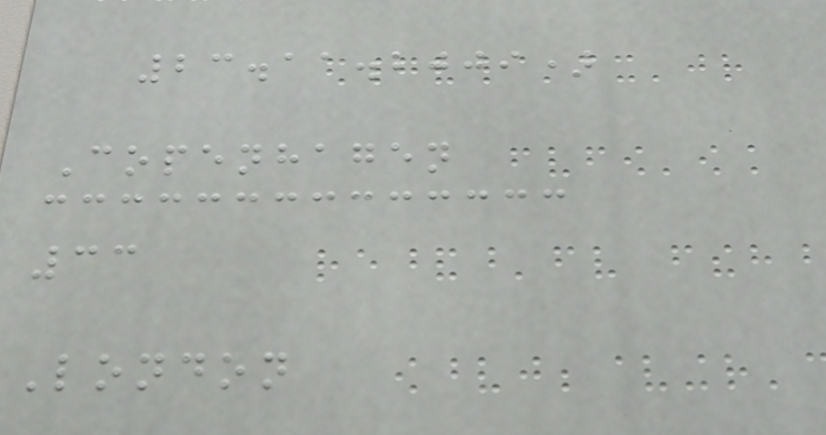23.11.2009)
Copenhagen
33
London
